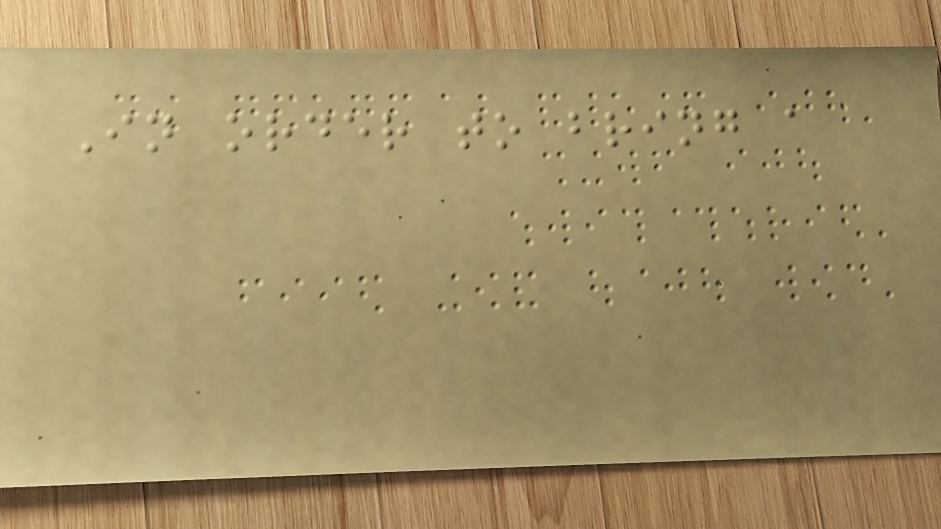In order to bring a
